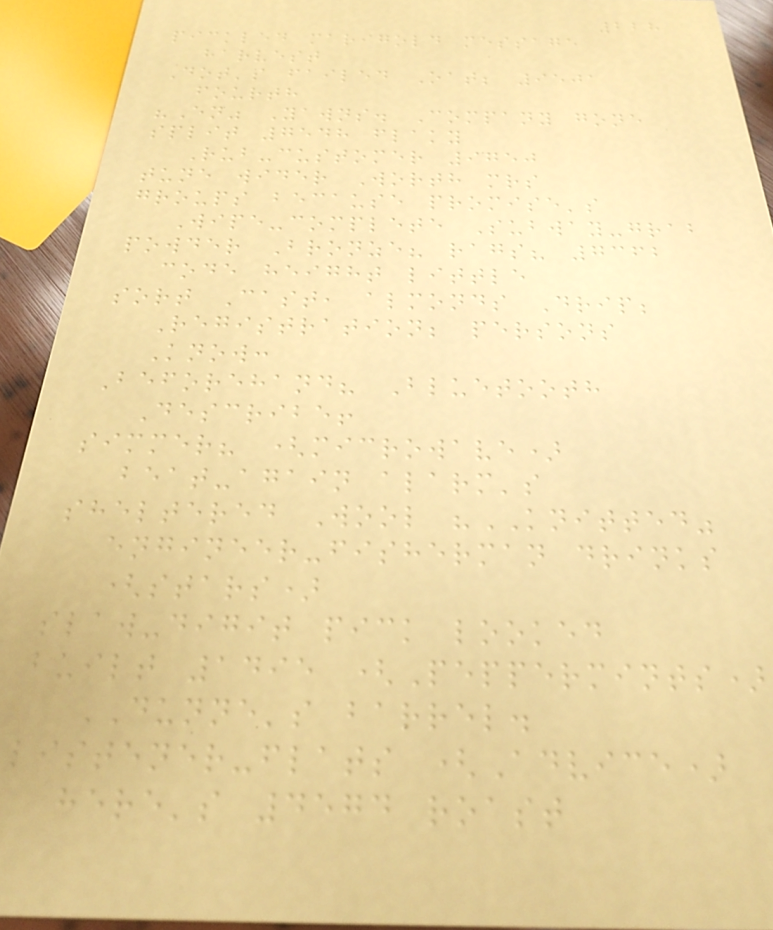228
pickled marigold message
harvest
Dot's failed Oat; 9501
fourth
"En" Yawns. Company gone
split 7548 flaky
Rub-customer 9750
tune wider Worth mrs
groups because promise's
Wipe-complete Subway-grab
powder Bronze? rags? 7362
code height little
sort Cast, almonds Drip;
Registration; persons
Know:
Beforehand? Bluetooth
Describe!
simmer? (microwave)
beat-again alarm's
sheltered Wool "KNITTED"
engineer-fisherman drinks
(stars)
slaw-digit pick looked
built 1495 (Peppermints)
DUNNE's barrel.
listener-flats (Advice)
here's 4574 roast
